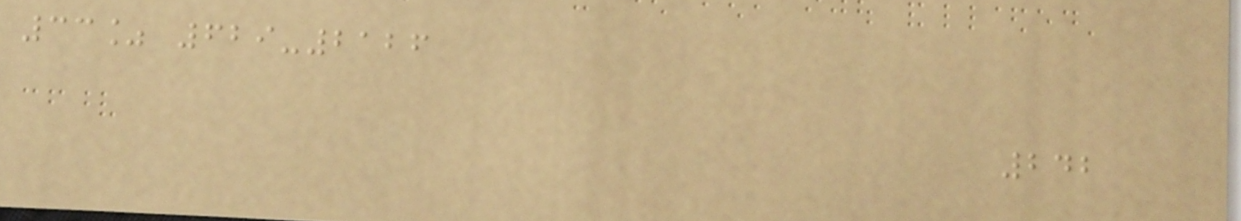33% 629-2126
242
